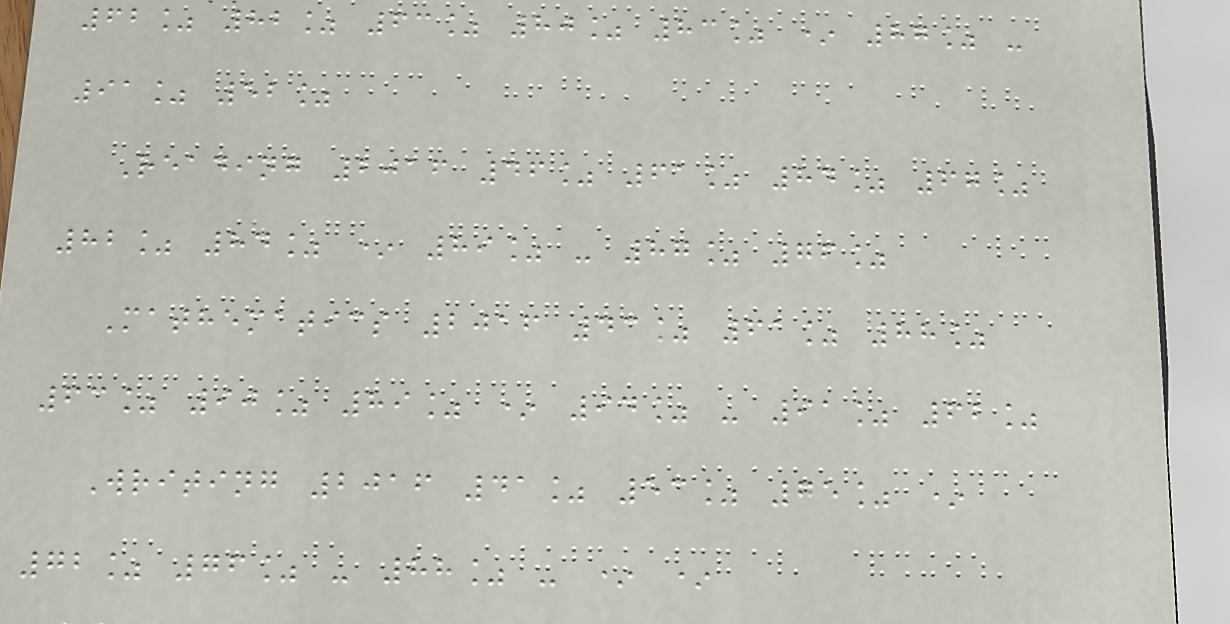62% 82% 63% 80% 83% * 87% -
91% 52%
Reading 2016 46% 61% 84% 67%
82% 84% * 89% - 87% 76%
Mathematics 2016 43% 61% 88%
63% 90% 89% * 94% - 91% 62%
Writing 2016 41% 53% 75% *
72% 76% - 88% - * *
